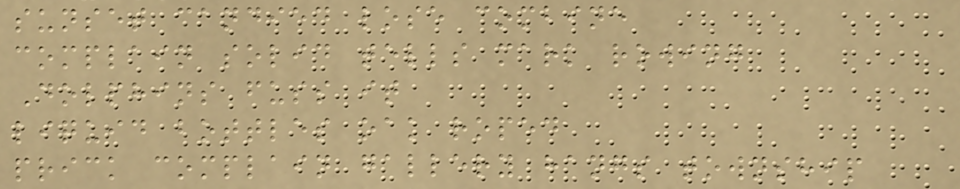sunset candied lose combine
complain solid tells mark rowing
Dolphins fuss it
liquid bottles oak roped
prick complain gallery hangs township
